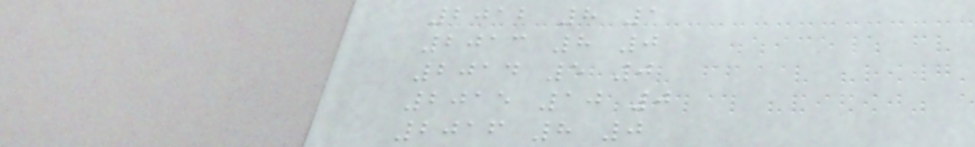2012 8 1
2013 8 0
2014 5 0
2015 10 0
2016 8 0
